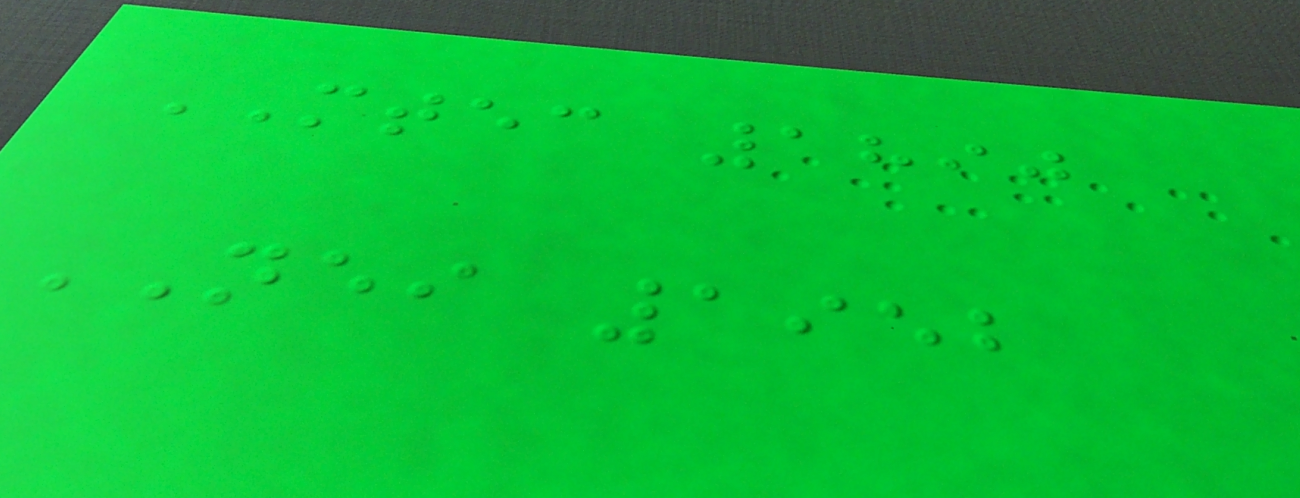MTEC 1890
NEI 1952
